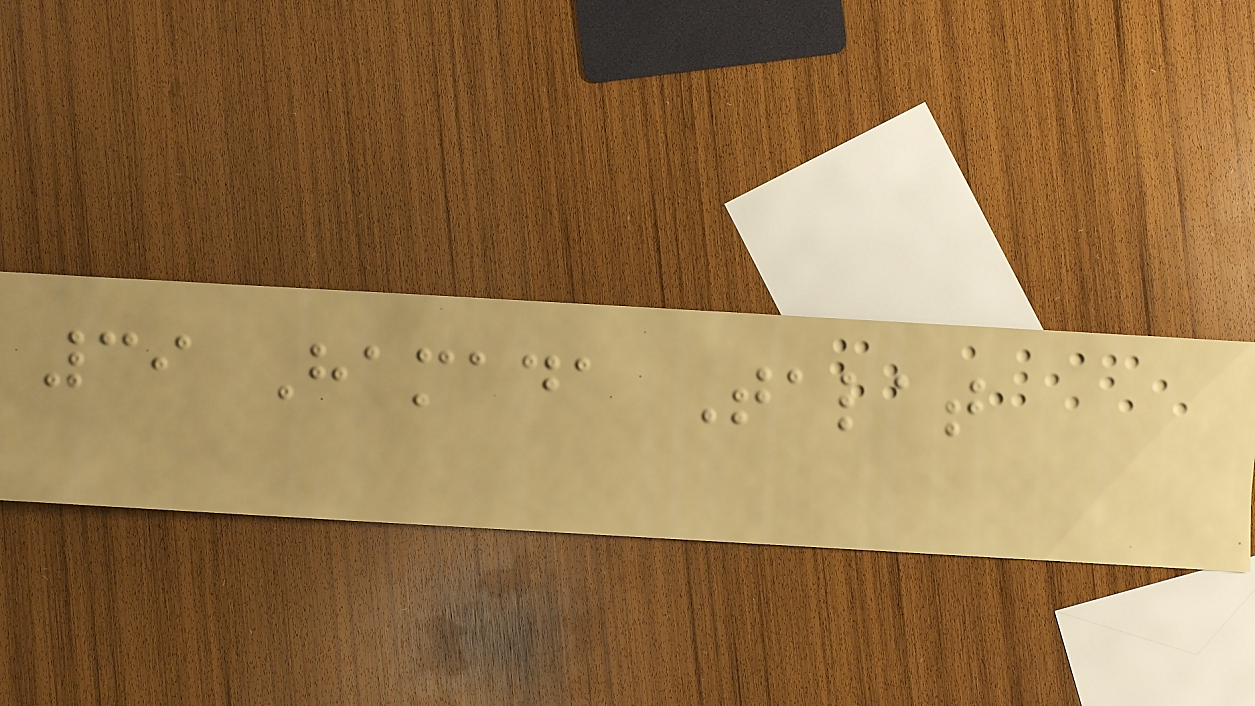39 Hamada Talat
